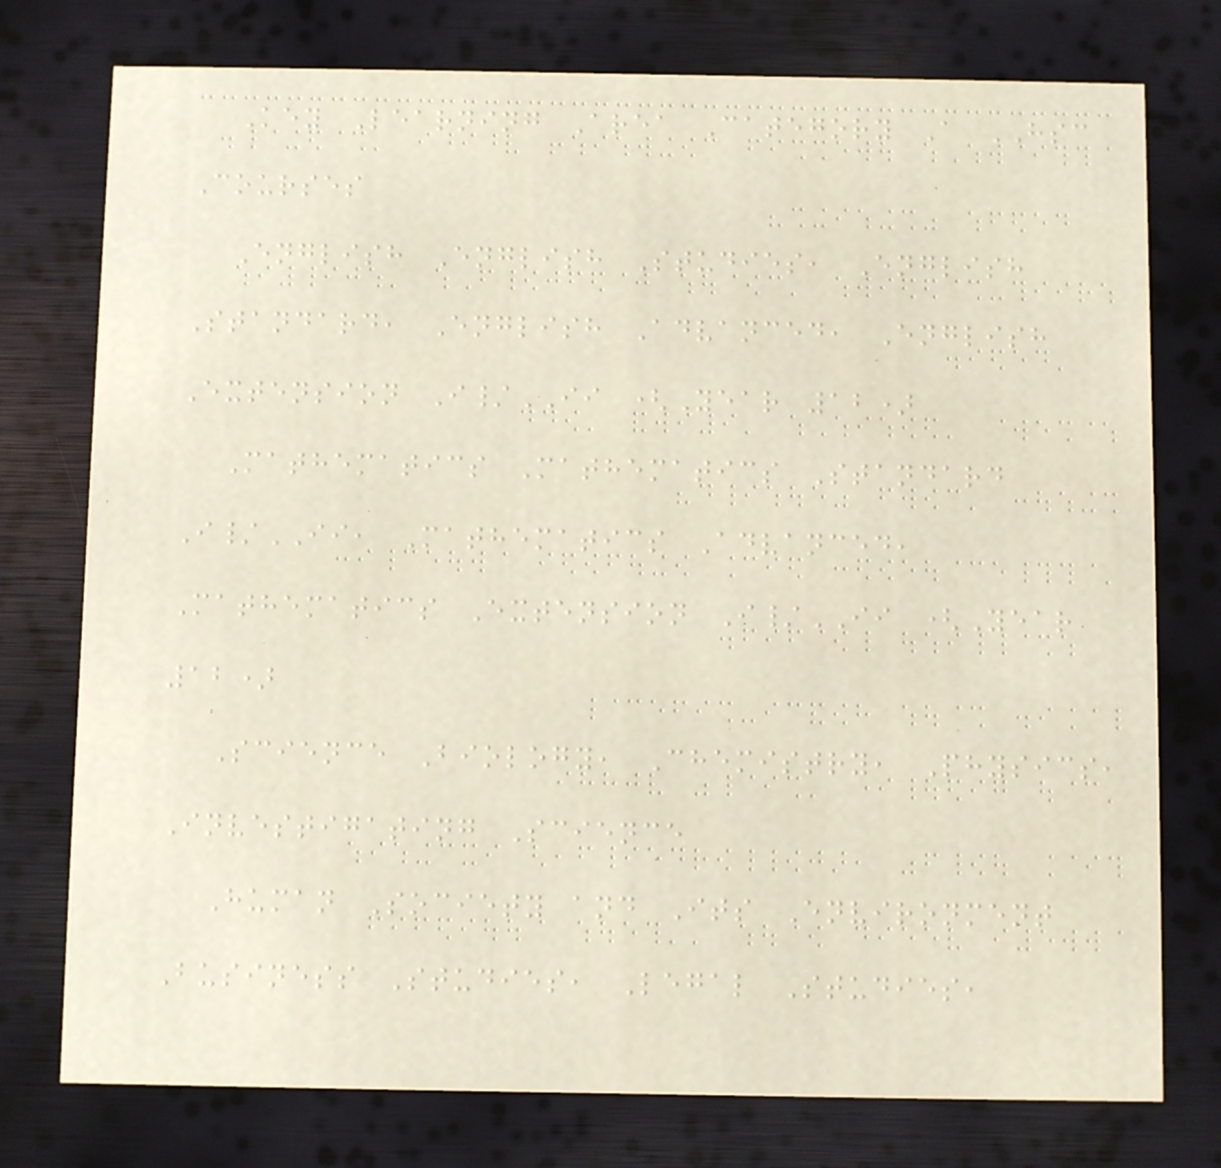Key Learning Area Category A HSC
Courses
English English Studies, English
Standard, English Advanced, English
Extension I/II (Year 12)
Mathematics Mathematics Standard
I/II, Mathematics Advanced,
Mathematics Extension I/II (Year
12)
Science Biology, Chemistry, Physics,
Investigating Science
Human Society and Its Environment
Business Studies, Legal Studies,
